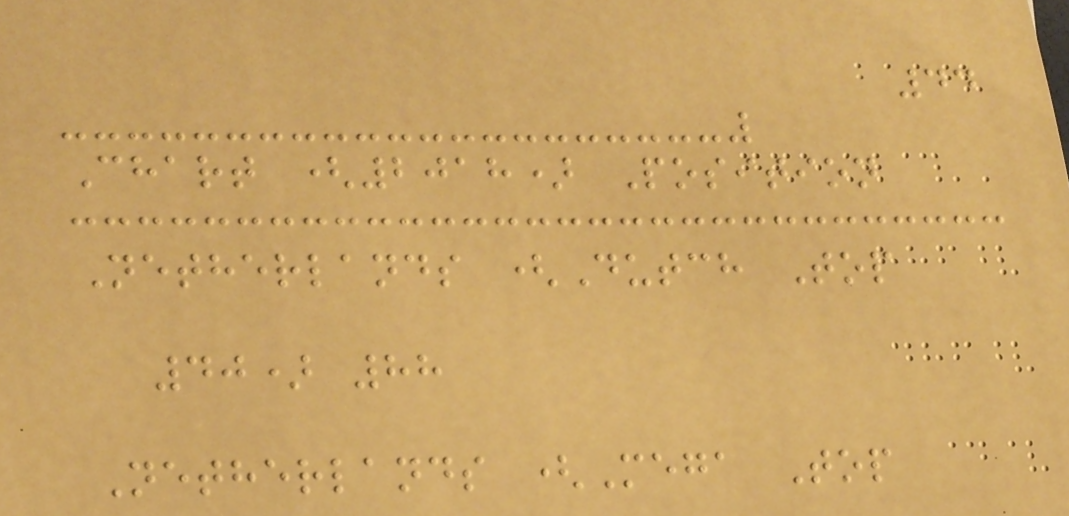44
Chart (2018) Position
Netherlands (Dutch Top
40) 88
Netherlands (Mega Top
